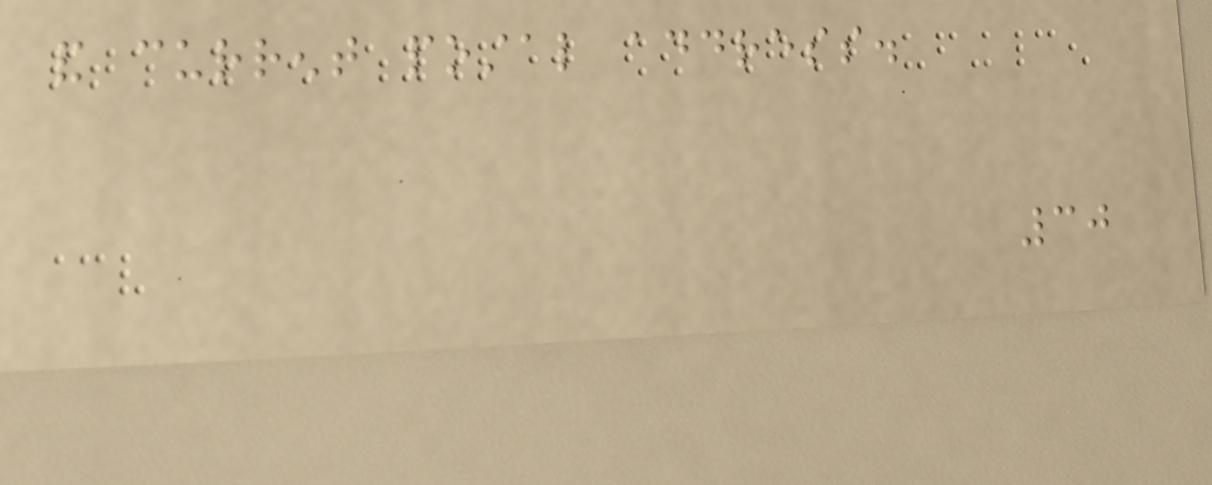and current postal address.
30
